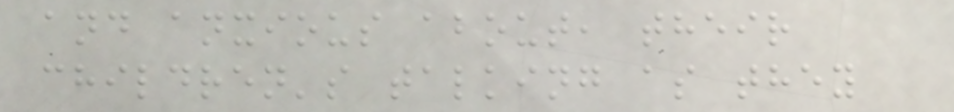and anxious about, their
children's talking as they
